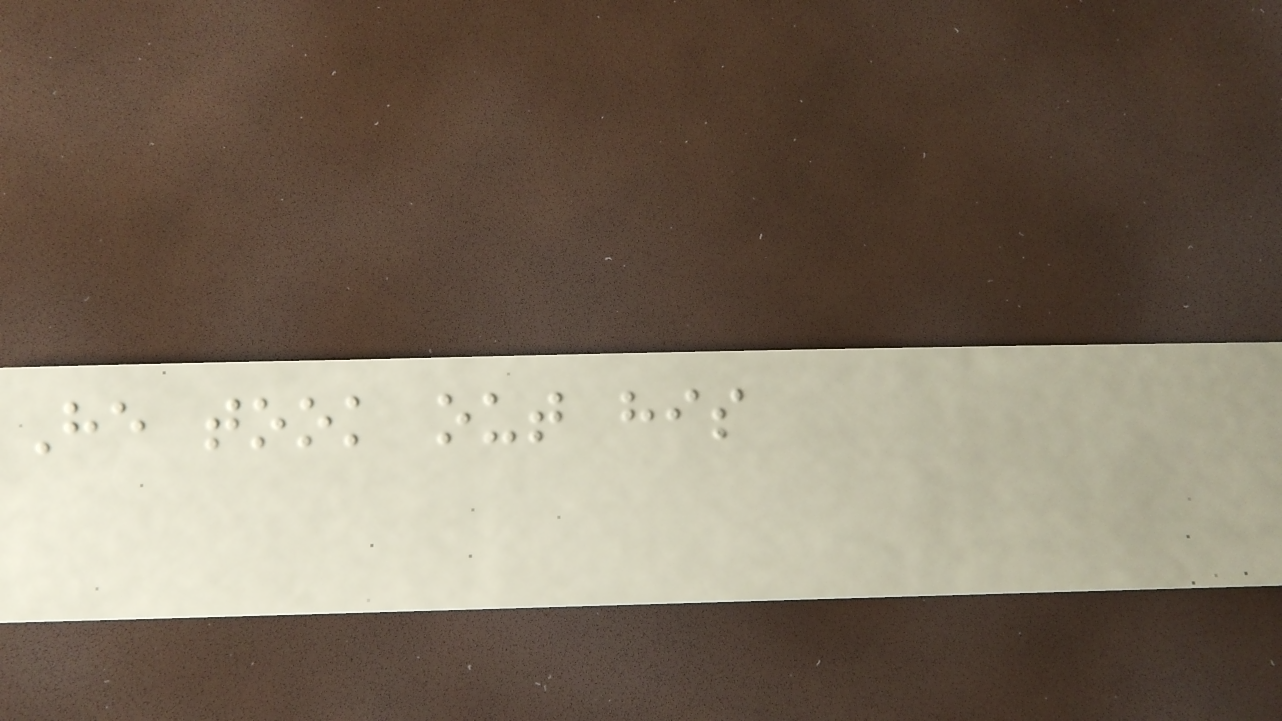He took out his
